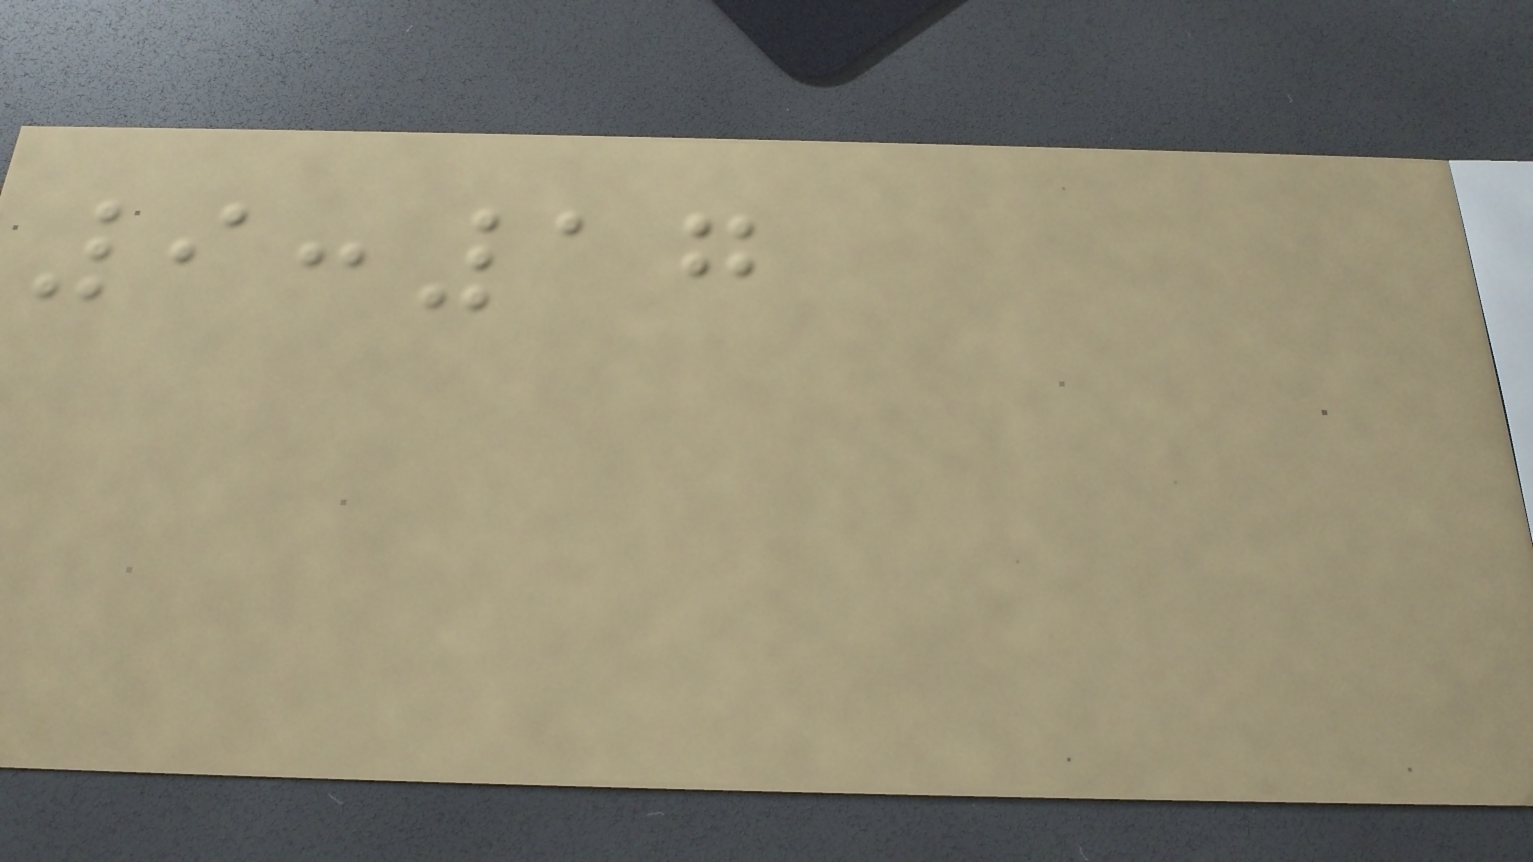9:17
